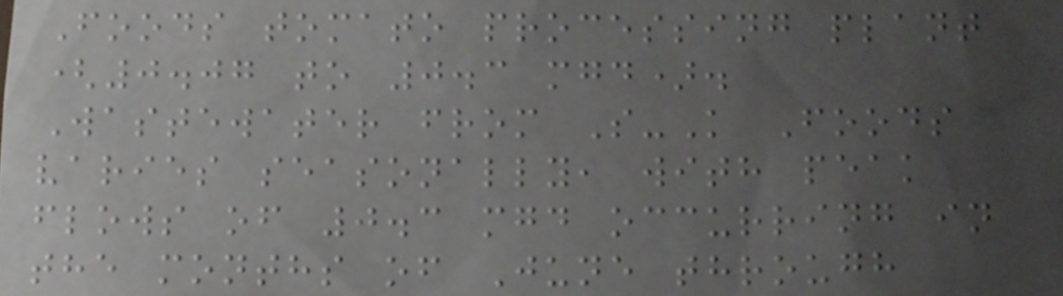Foods tomato processing plant
(0.07 to 0.3 mgd).
Wastewater from S-K Foods
varies seasonally, with peak
flows of 0.3 mgd occurring in
the months of June through
